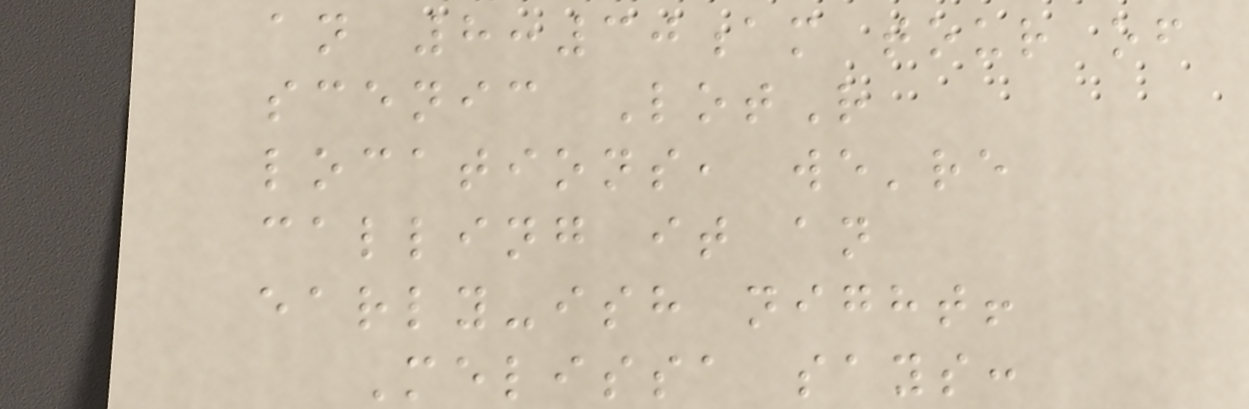an 8:30am tour of
scenic LotR
locations, we're
calling it an
early-ish night!
Melissa says:
